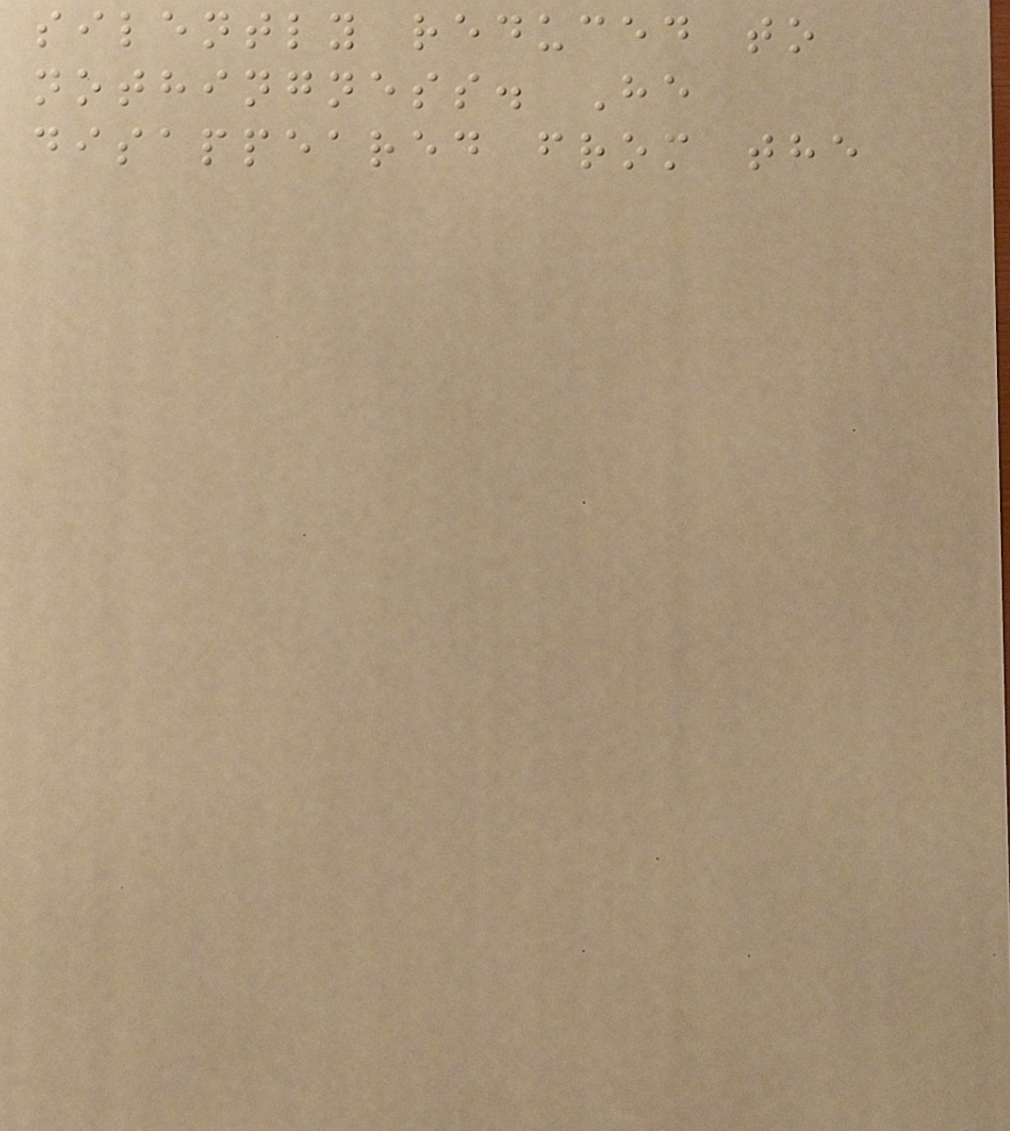silently reduced to
nothingness. He
disappeared from the
